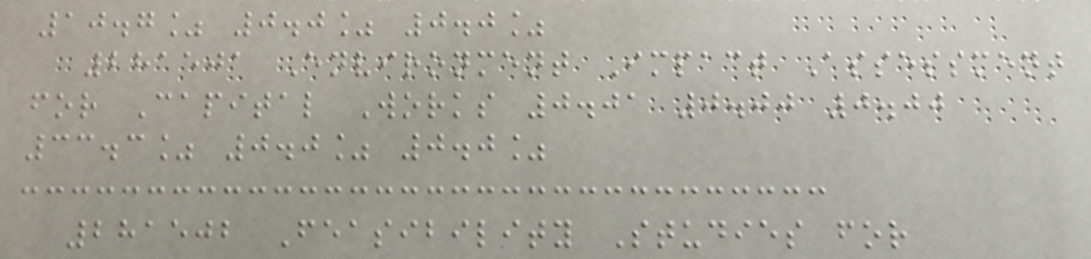10.7% 0.0% 0.0%
281501 Environment Impact Assessment
for Capital Works 0.01 0.00 0.00
33.3% 0.0% 0.0%
281502 Feasibility Studies for
